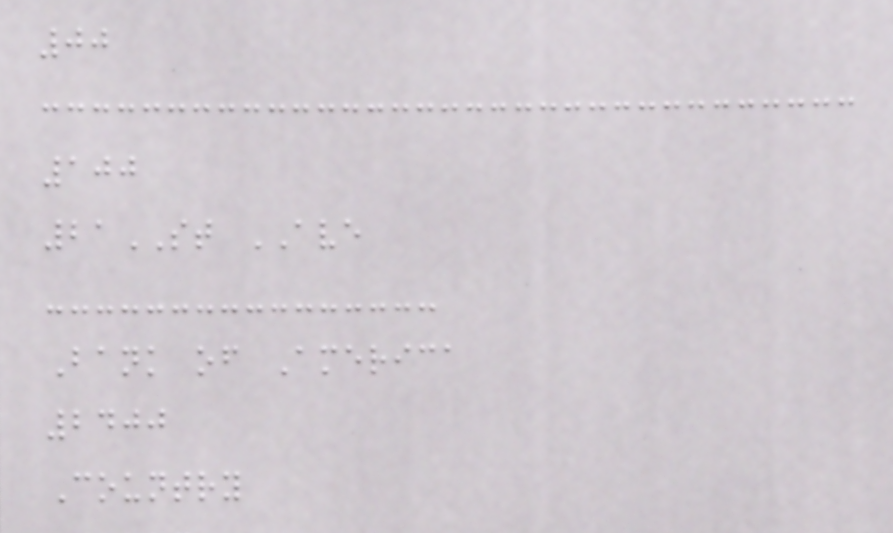00
100
21ST AVE
Bank of America
2400
Country
